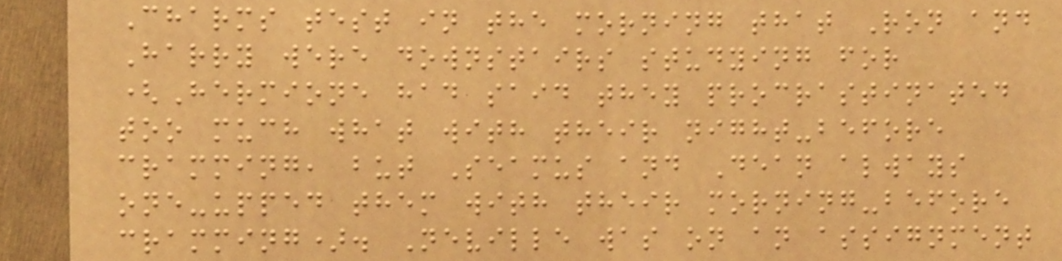Charms test in the morning that Ron and
Harry were downstairs studying for
(Hermione had said they procrastinated
too much what with their night-before
cramming, but Seamus and Dean always
one-upped them with their morning-before
cramming). Neville was on an assignment
